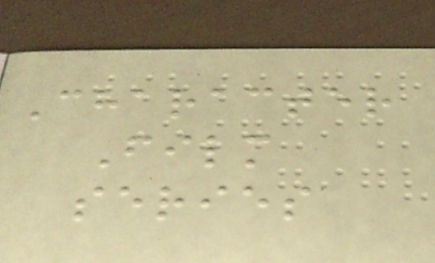Character
Film
series
